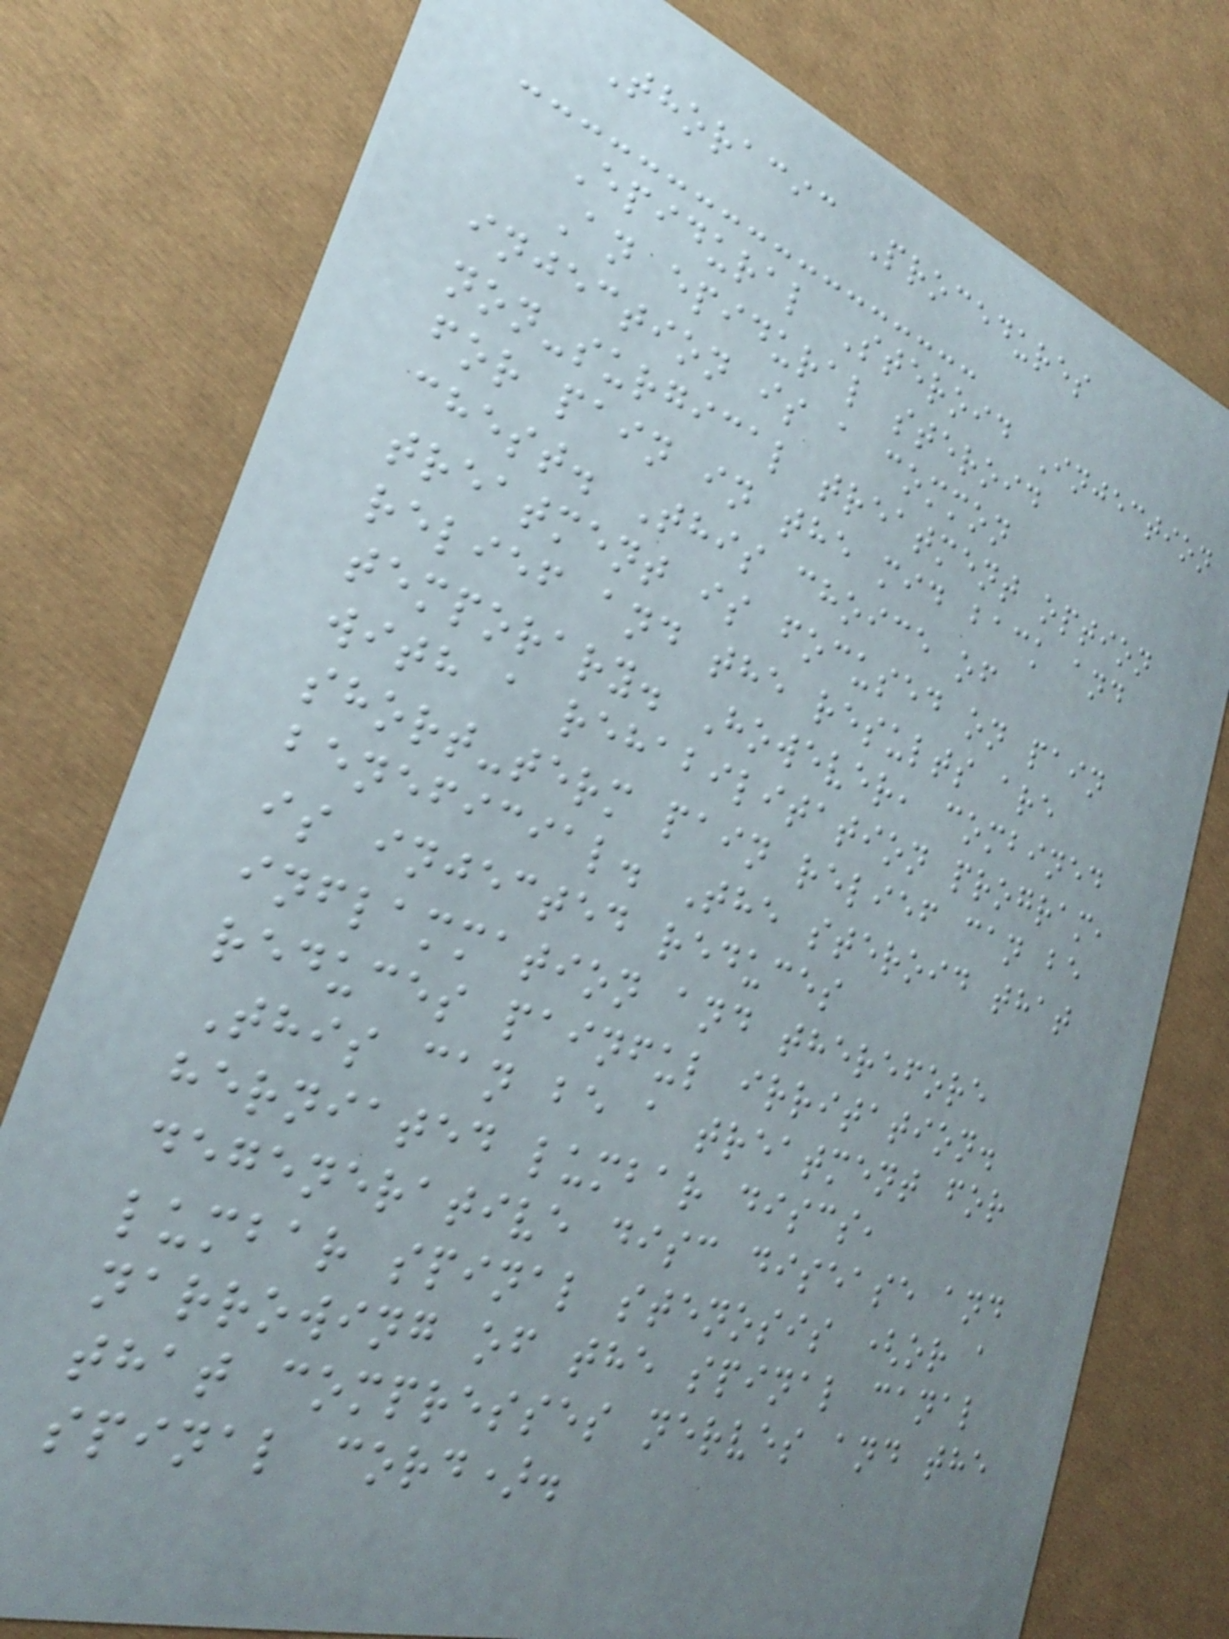Thoracic Procedures
Epidural Steroid Injection
An epidural steroid
injection is a common
non-surgical treatment option
for pain in the mid back and
chest. This choice of
treatment is focused on pain
relief and the results are
temporary. However, combined
with a rehabilitation program,
short-term pain relief can be
beneficial. The steroid that
is injected reduces
inflammation and therefore
reduces painful irritation.
This can be a treatment for
herniated lumbar discs,
degenerative disc disease and
lumbar spinal stenosis (or a
narrowing of the spinal canal
that compresses nerves and the
spinal cord).
